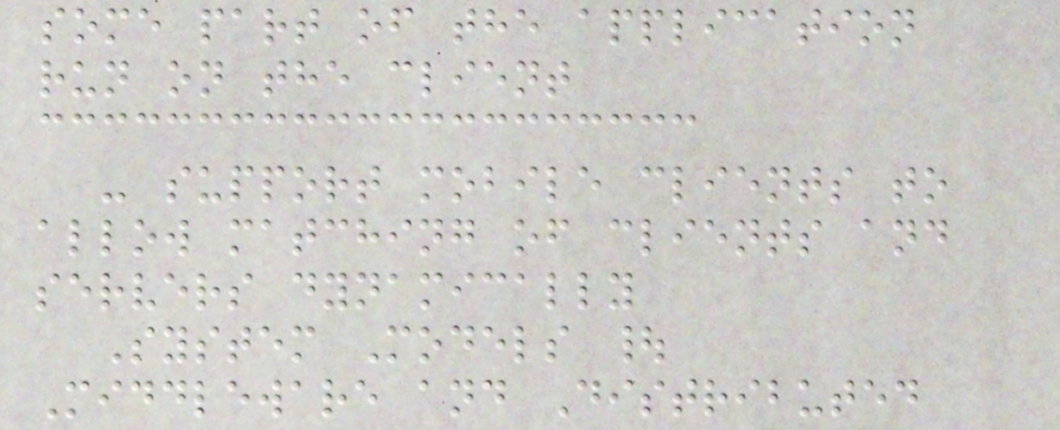some part of the application
run on the client
- support mobile clients to
allow matching of clients and
servers dynamically
System Models |
Middleware and Distributed
